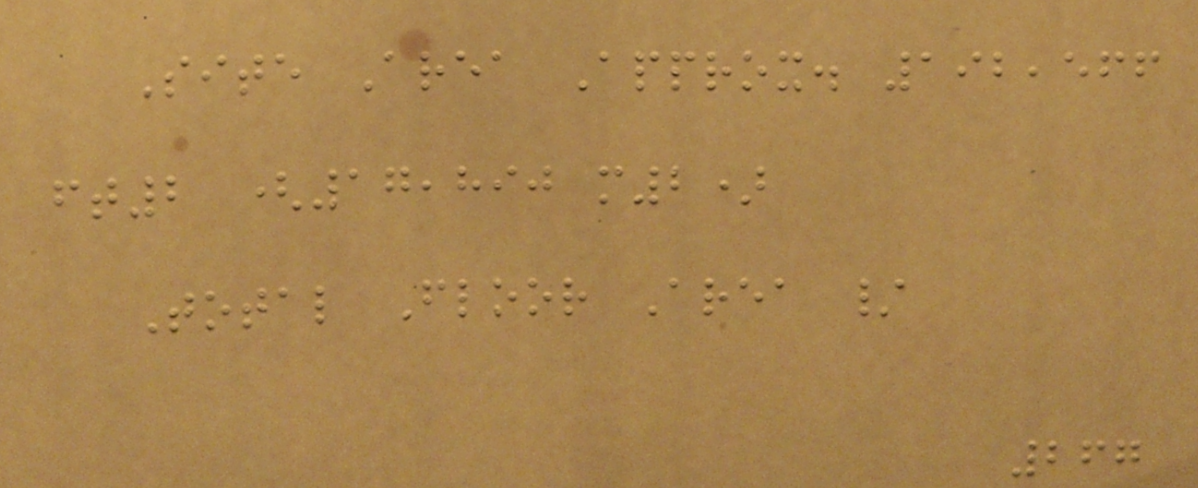Site Area Approx. 192,566
ft2 (17,890 m2)
Total Floor Area /
267
